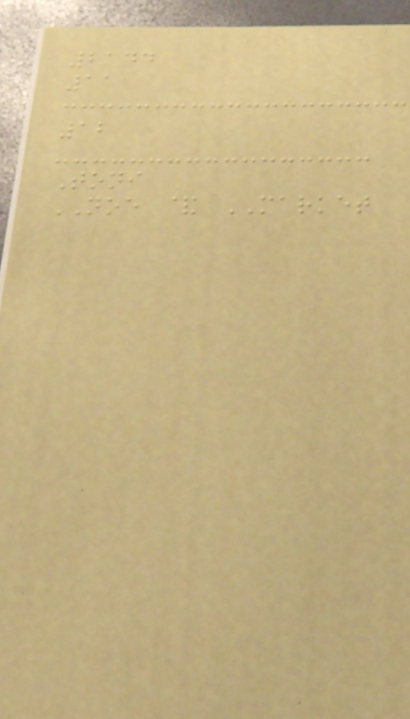2144
11
12
Toni
NOE & MARKET
